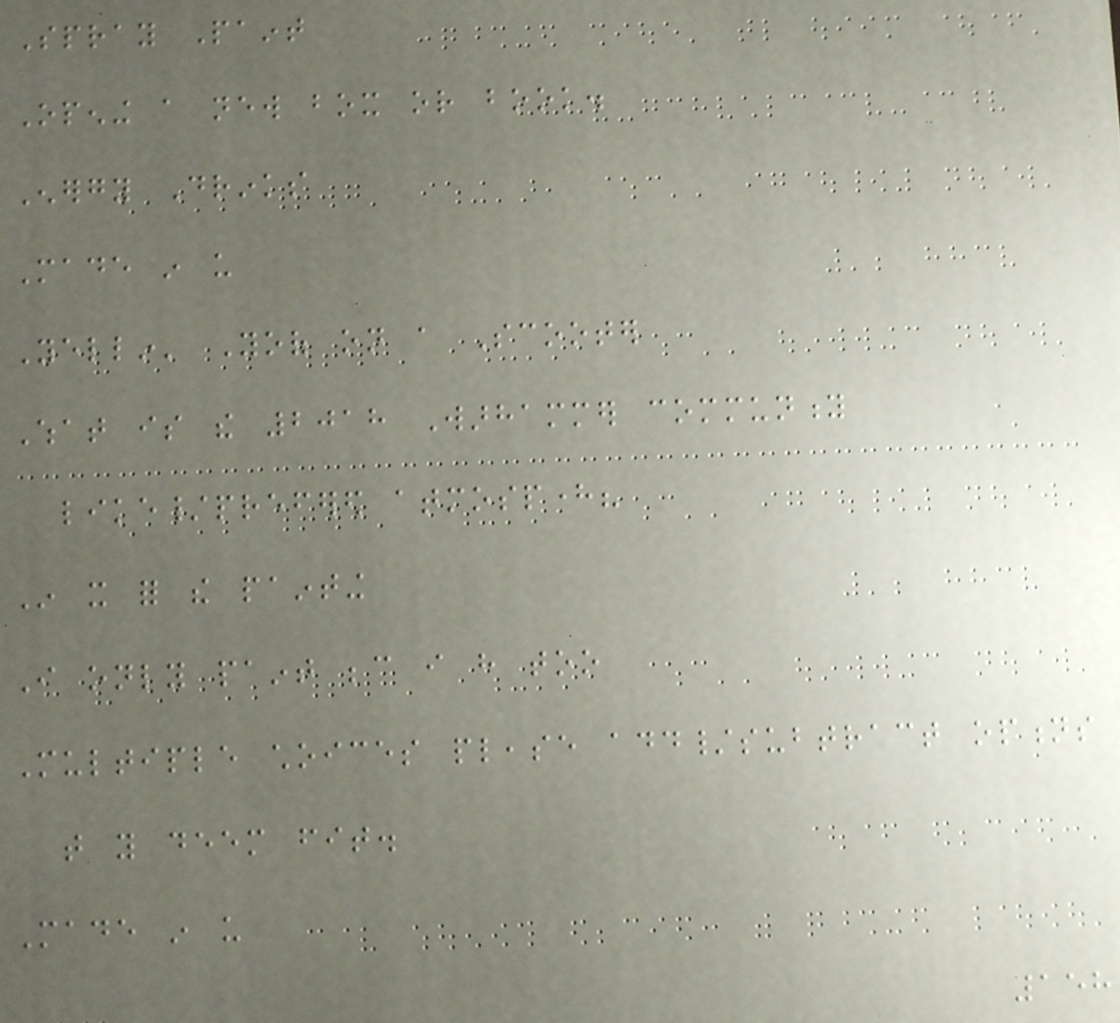Spray Paint
Opening a new box or book.
Energy Drinks
Made in us
Yellin' Yoof on a Scooter
What is the 2018 Warhammer community
like/prefered atmosphere?
In it for the painting
I only paint because i have too
Multiple choices please add/subtract options
that you deem fit.
Made in us
158
